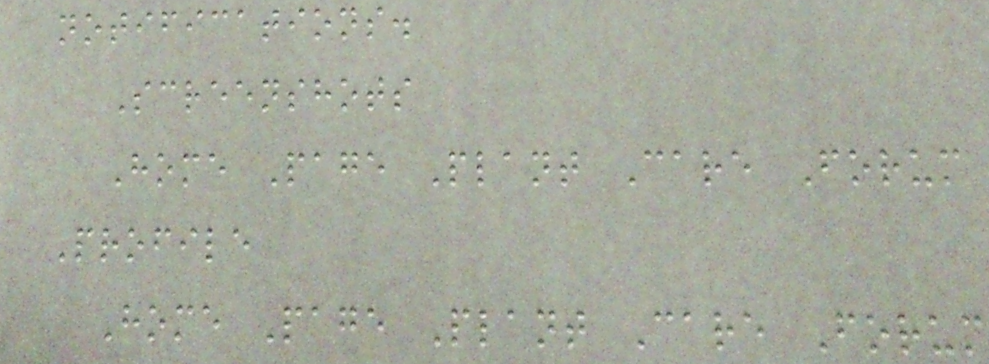notifications.
Screenshots
Home Page Plant Care Forum
Profile
Home Page Plant Care Forum
